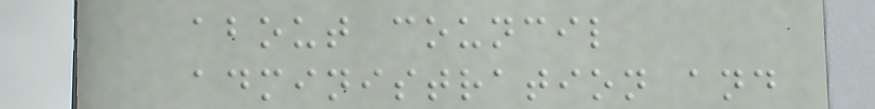about council
administration and
